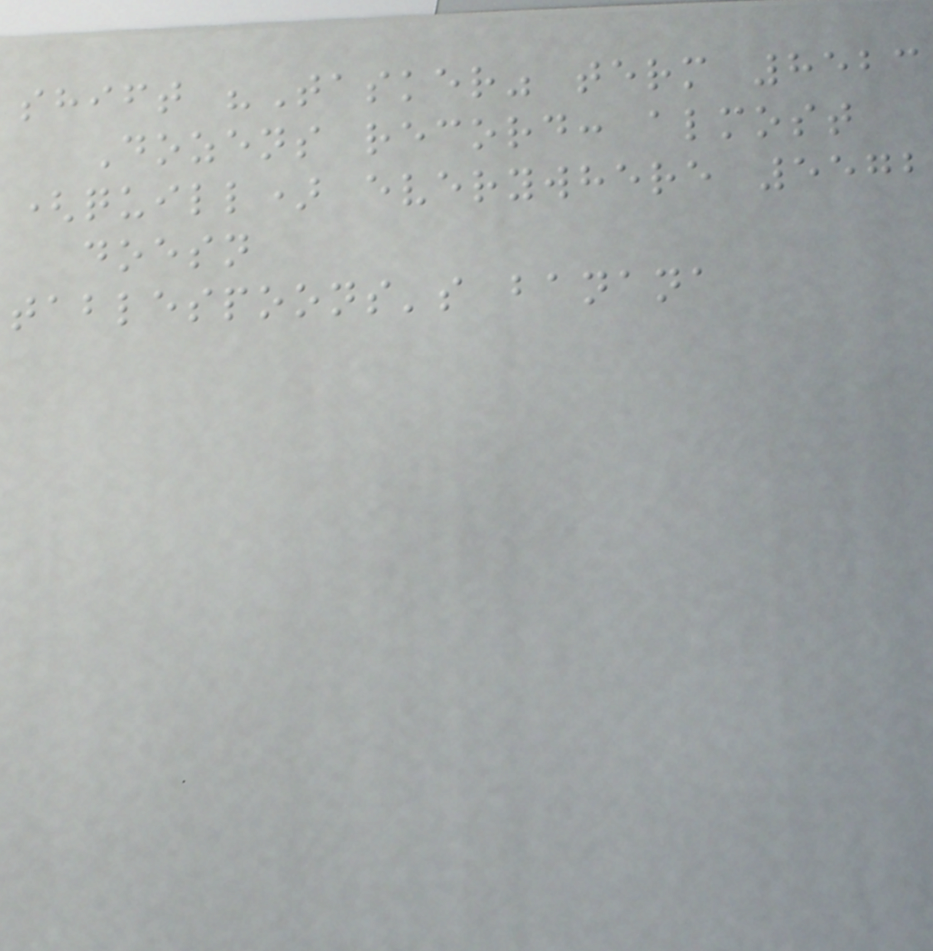shift "Tasker" term 8523
Dozens record: almost
(quill) everywhere 5572
doesn
tablespoons's banana
